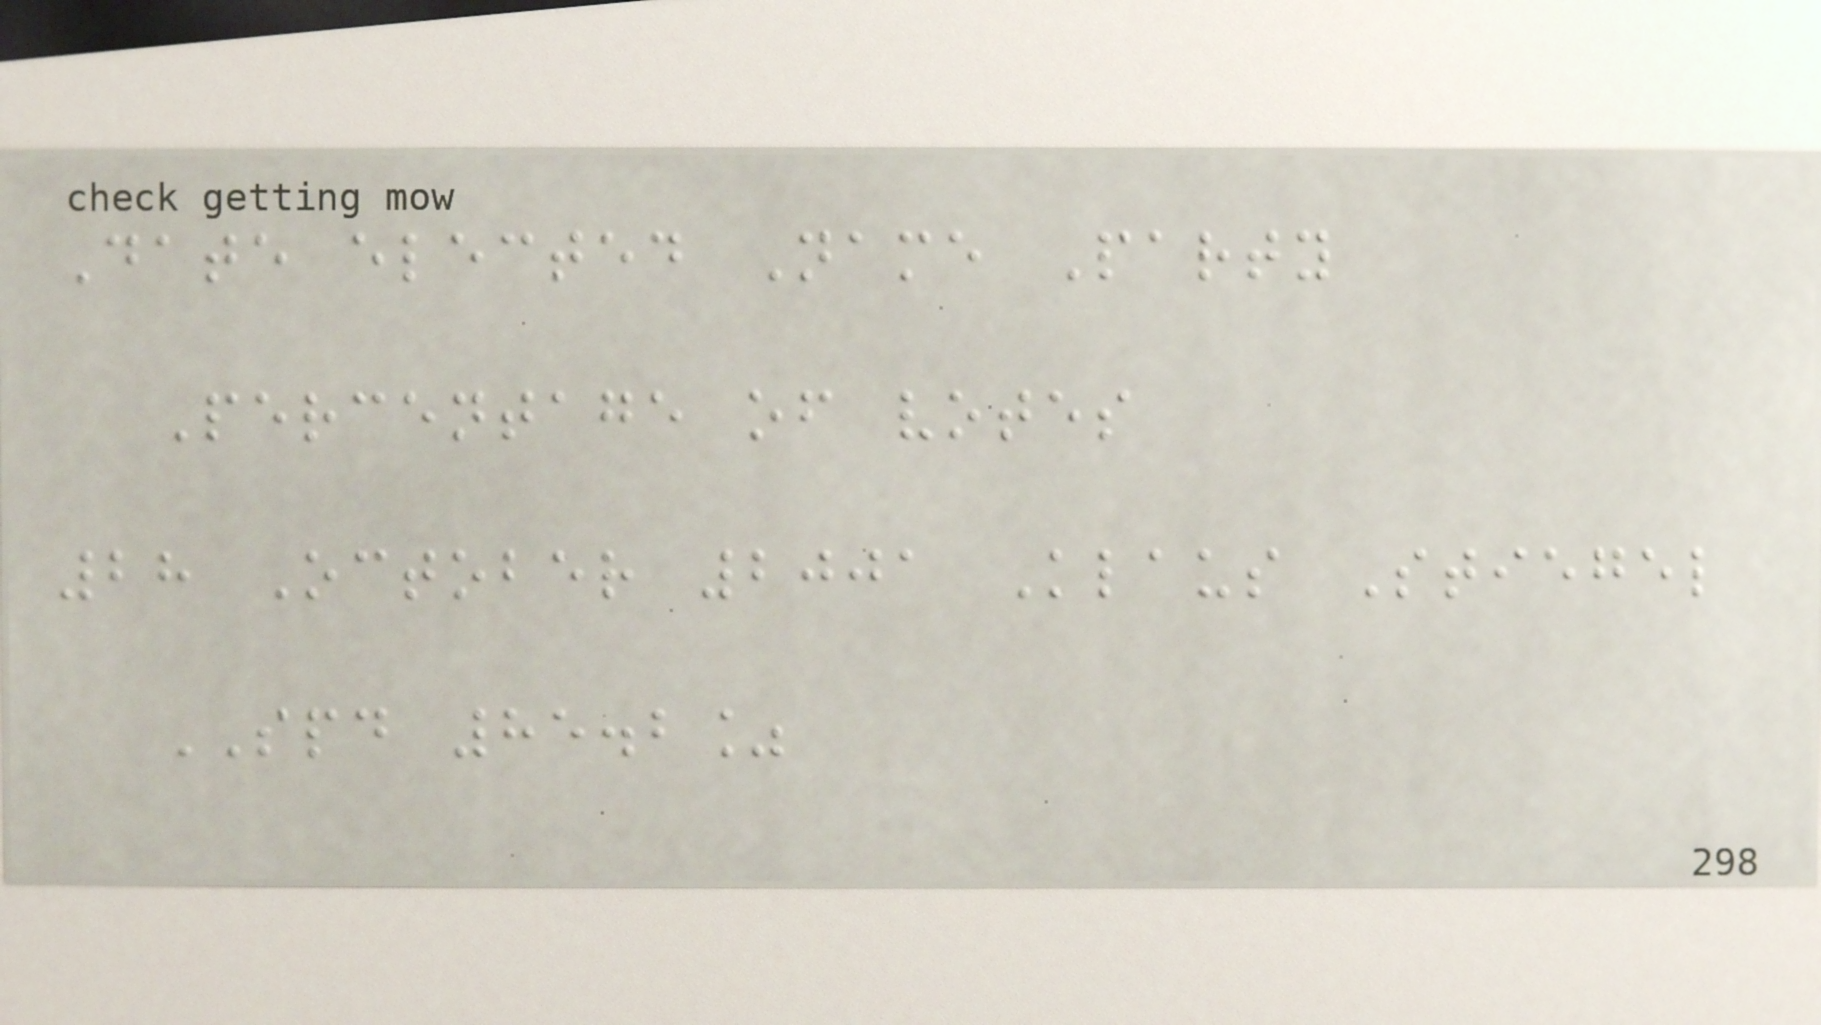Date elected Name Party
Percentage of votes
28 October 2001 Klaus Stiegel
SPD 85.2%
